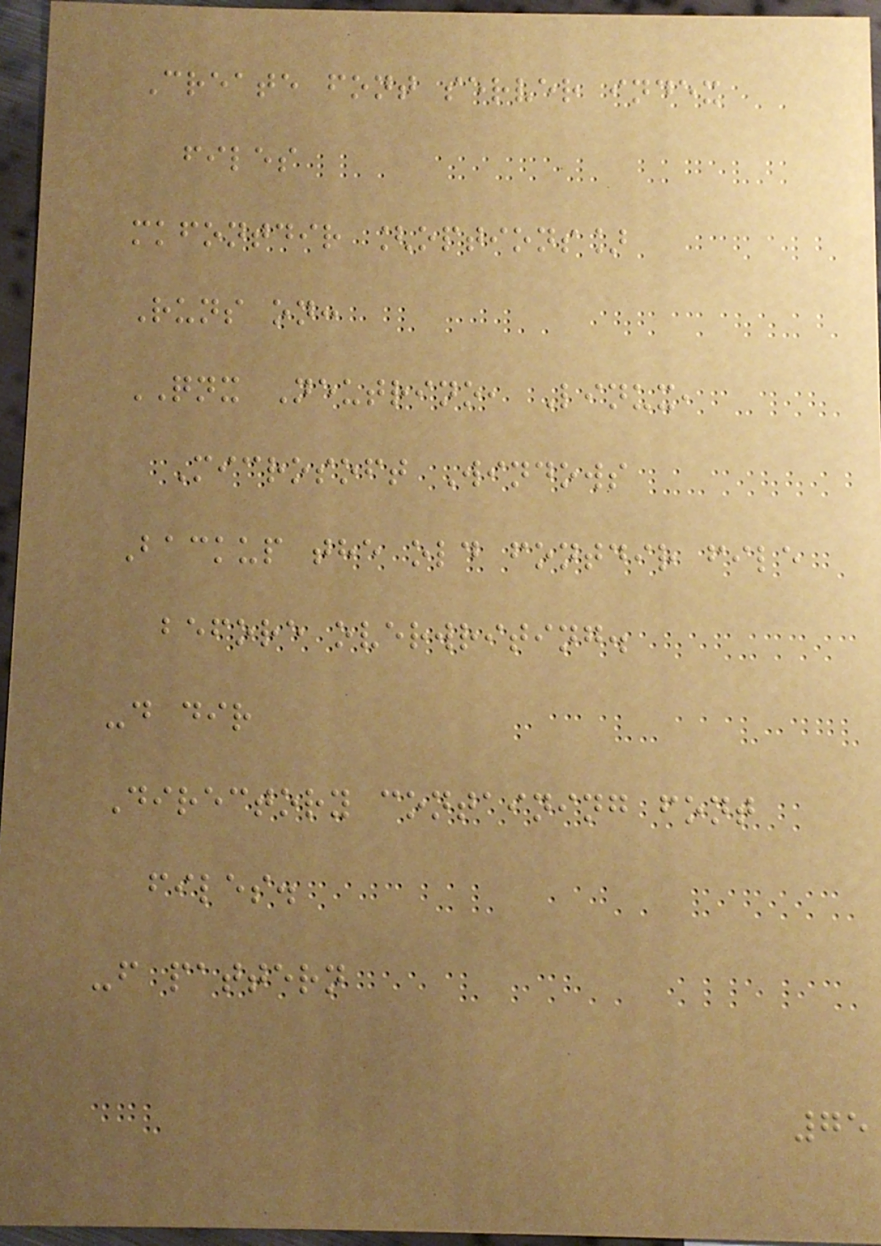Create font server index
files
mkfontdir [options]
Runs on:
QNX Neutrino, Linux,
Microsoft Windows
Backup the old fontdir file
before overwriting.
-d dir
Directory containing font
files.
-f pattern
75
